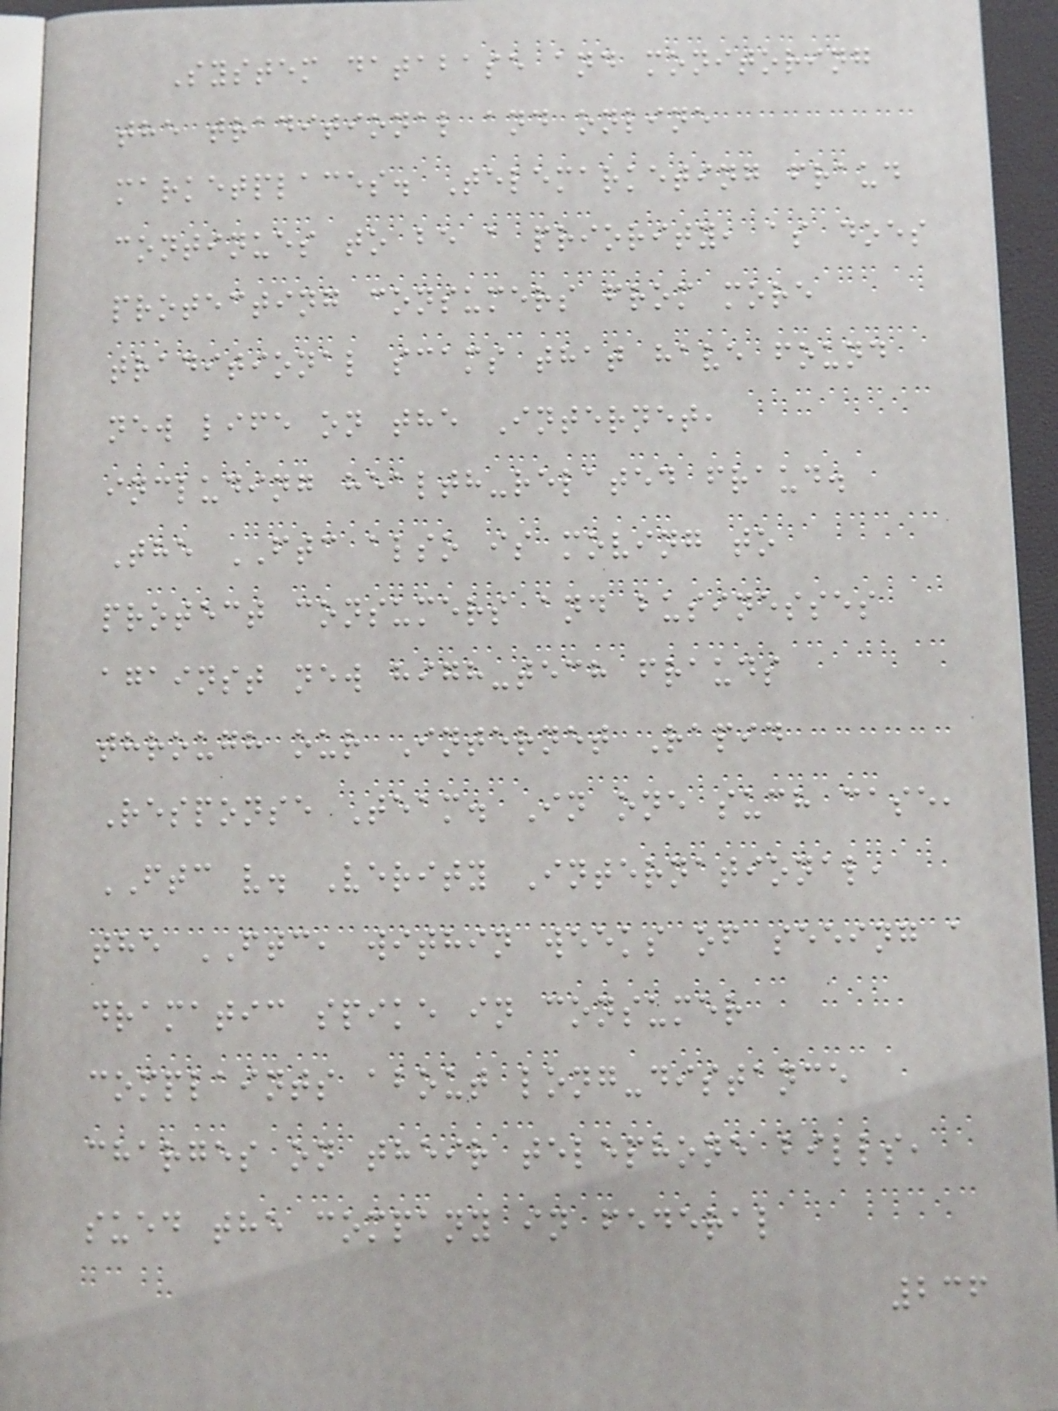System database and monitoring
the traditional and online
marketplaces. Telemarketing fraud
continues to be a priority, as does
protecting consumers from more
traditional scams that have found
new life on the Internet,
including health-related fraud.
The FTC also is moving to
protect consumers and businesses
against new high-tech frauds
through our Internet Rapid
Response Team. In one such case,
FTC v. Verity International,
the FTC, within weeks of seeing a
dramatic spike in consumer
complaints about long-distance
charges on their telephone bills,
sued the company in federal
236
